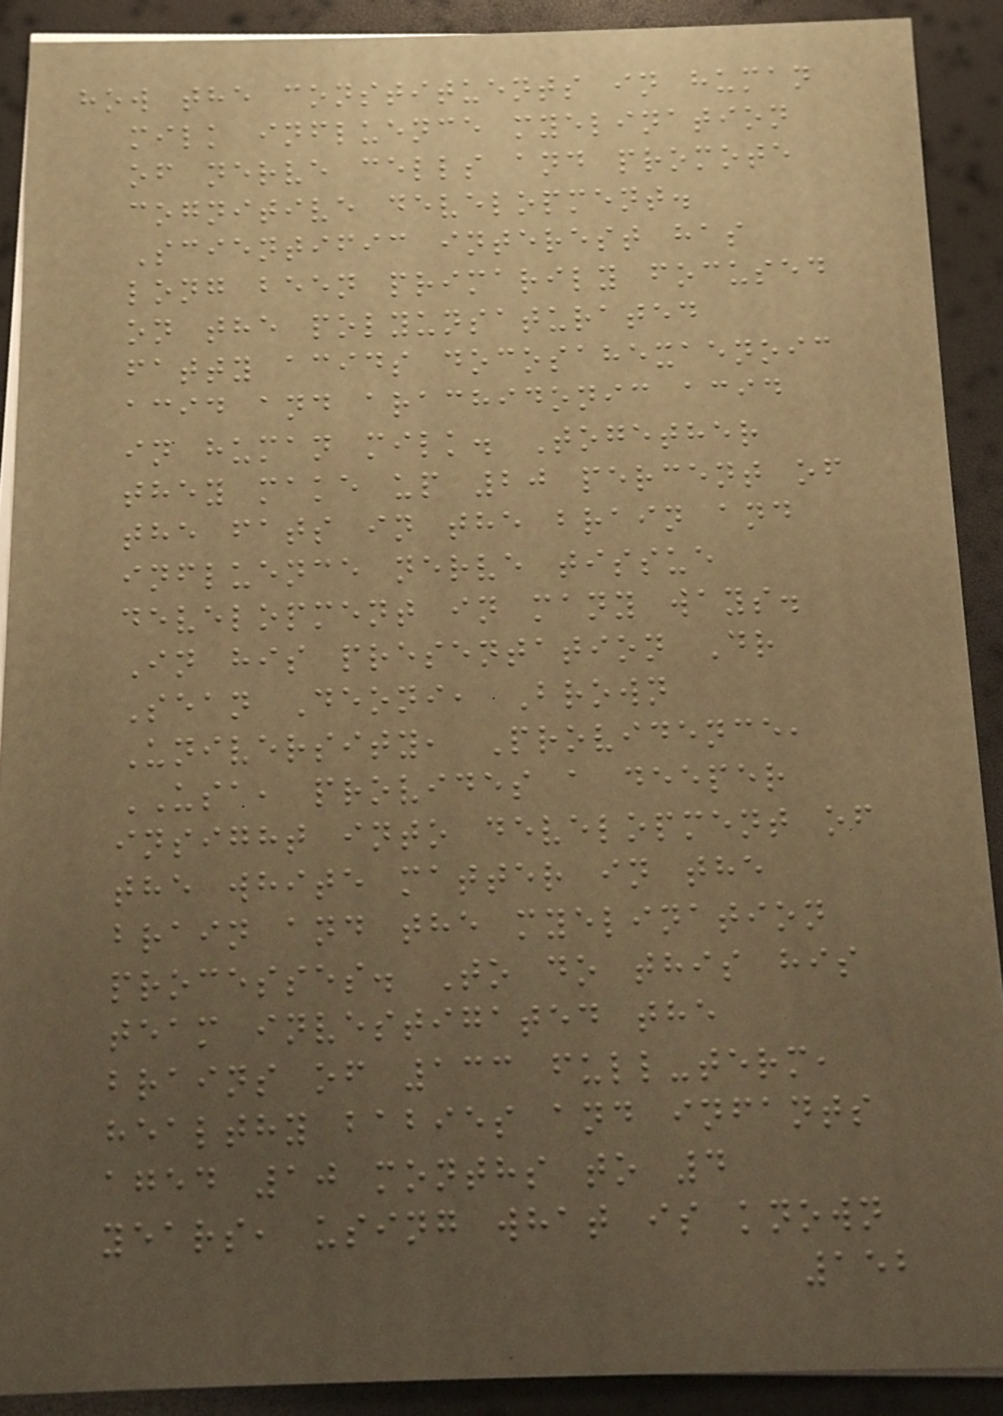how the constituents in human
milk influence myelination
of nerve cells and promote
cognitive development.
Scientific interest has
long been primarily focused
on the polyunsaturated
fatty acids docosahexaenoic
acid and arachidonic acid
in human milk. Together
they make up 20 percent of
the fats in the brain and
influence nerve tissue
development in many ways.
In his presentation Dr
Sean Deoni, Brown
University, Providence,
USA, provides a deeper
insight into development of
the white matter in the
brain and the myelination
processes. To do this his
team investigated the
brains of 133 full-term,
healthy babies and infants
aged 10 months to 4
years, using what is known
152
